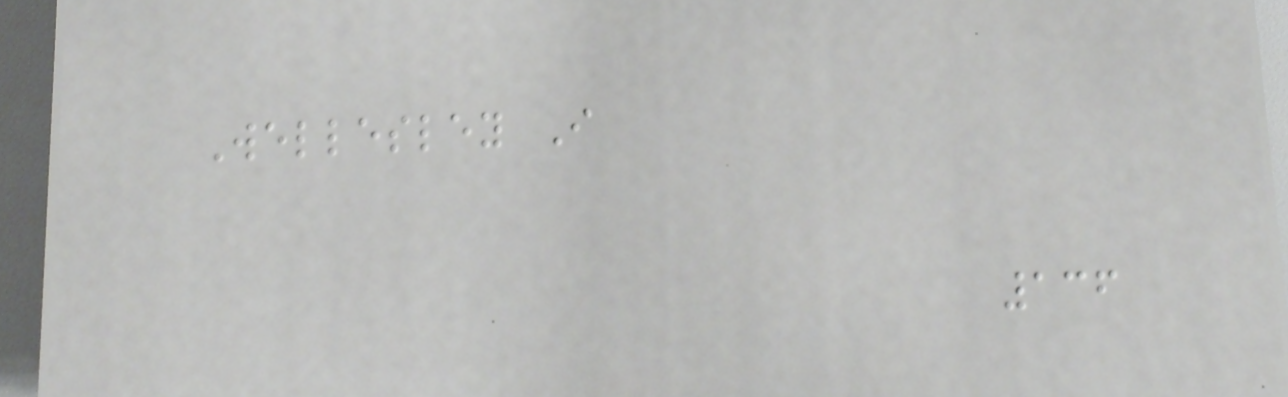Wellesley I
136
